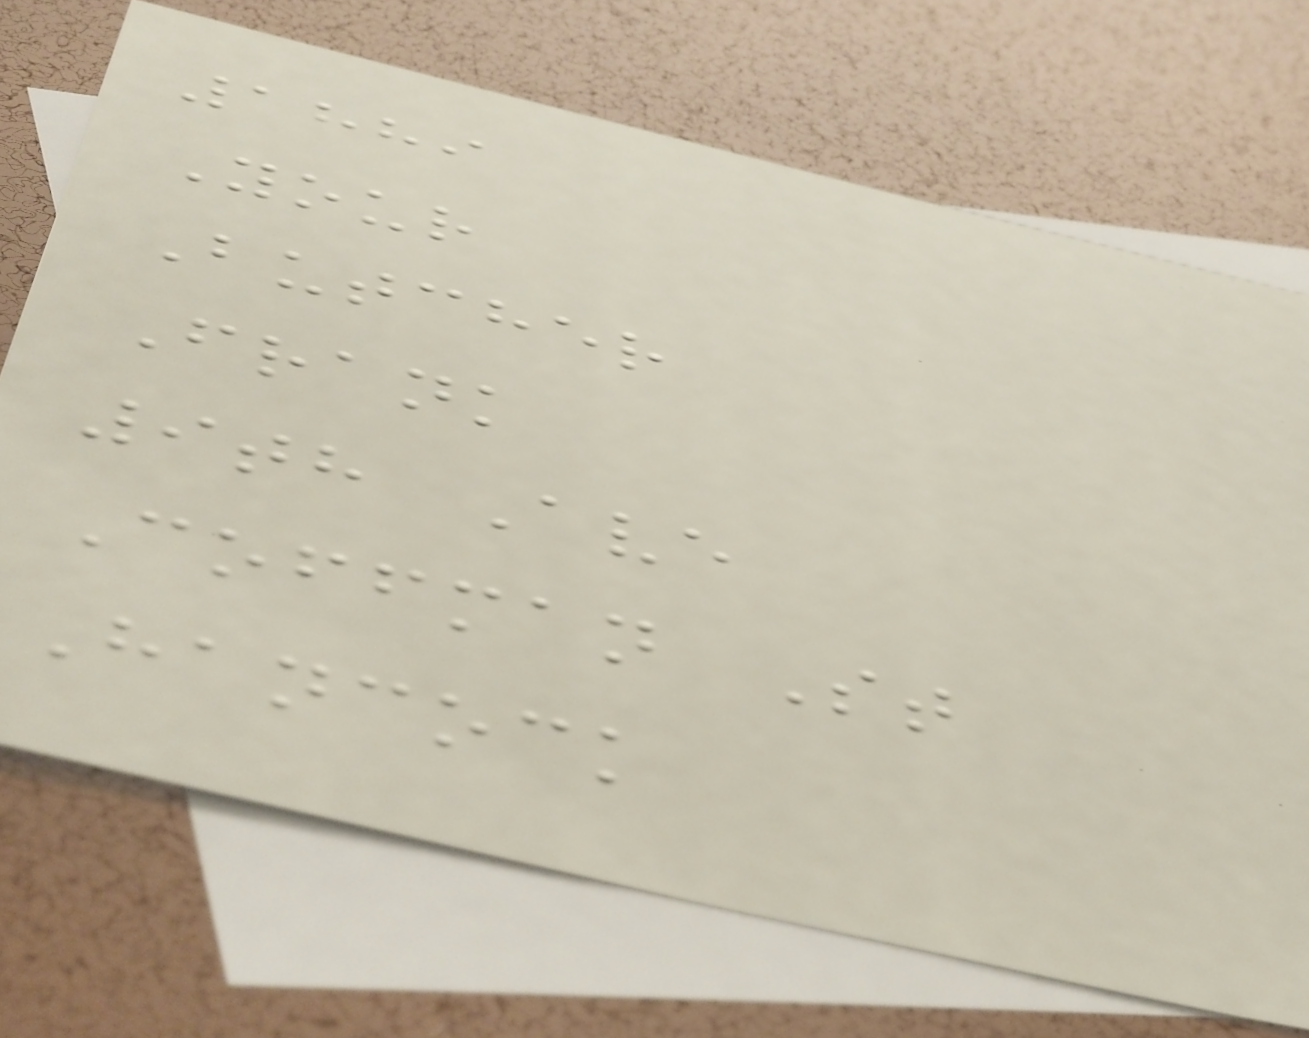1889
Your
Butcher
Frank
9th Ave
Coffman St
Hancock
